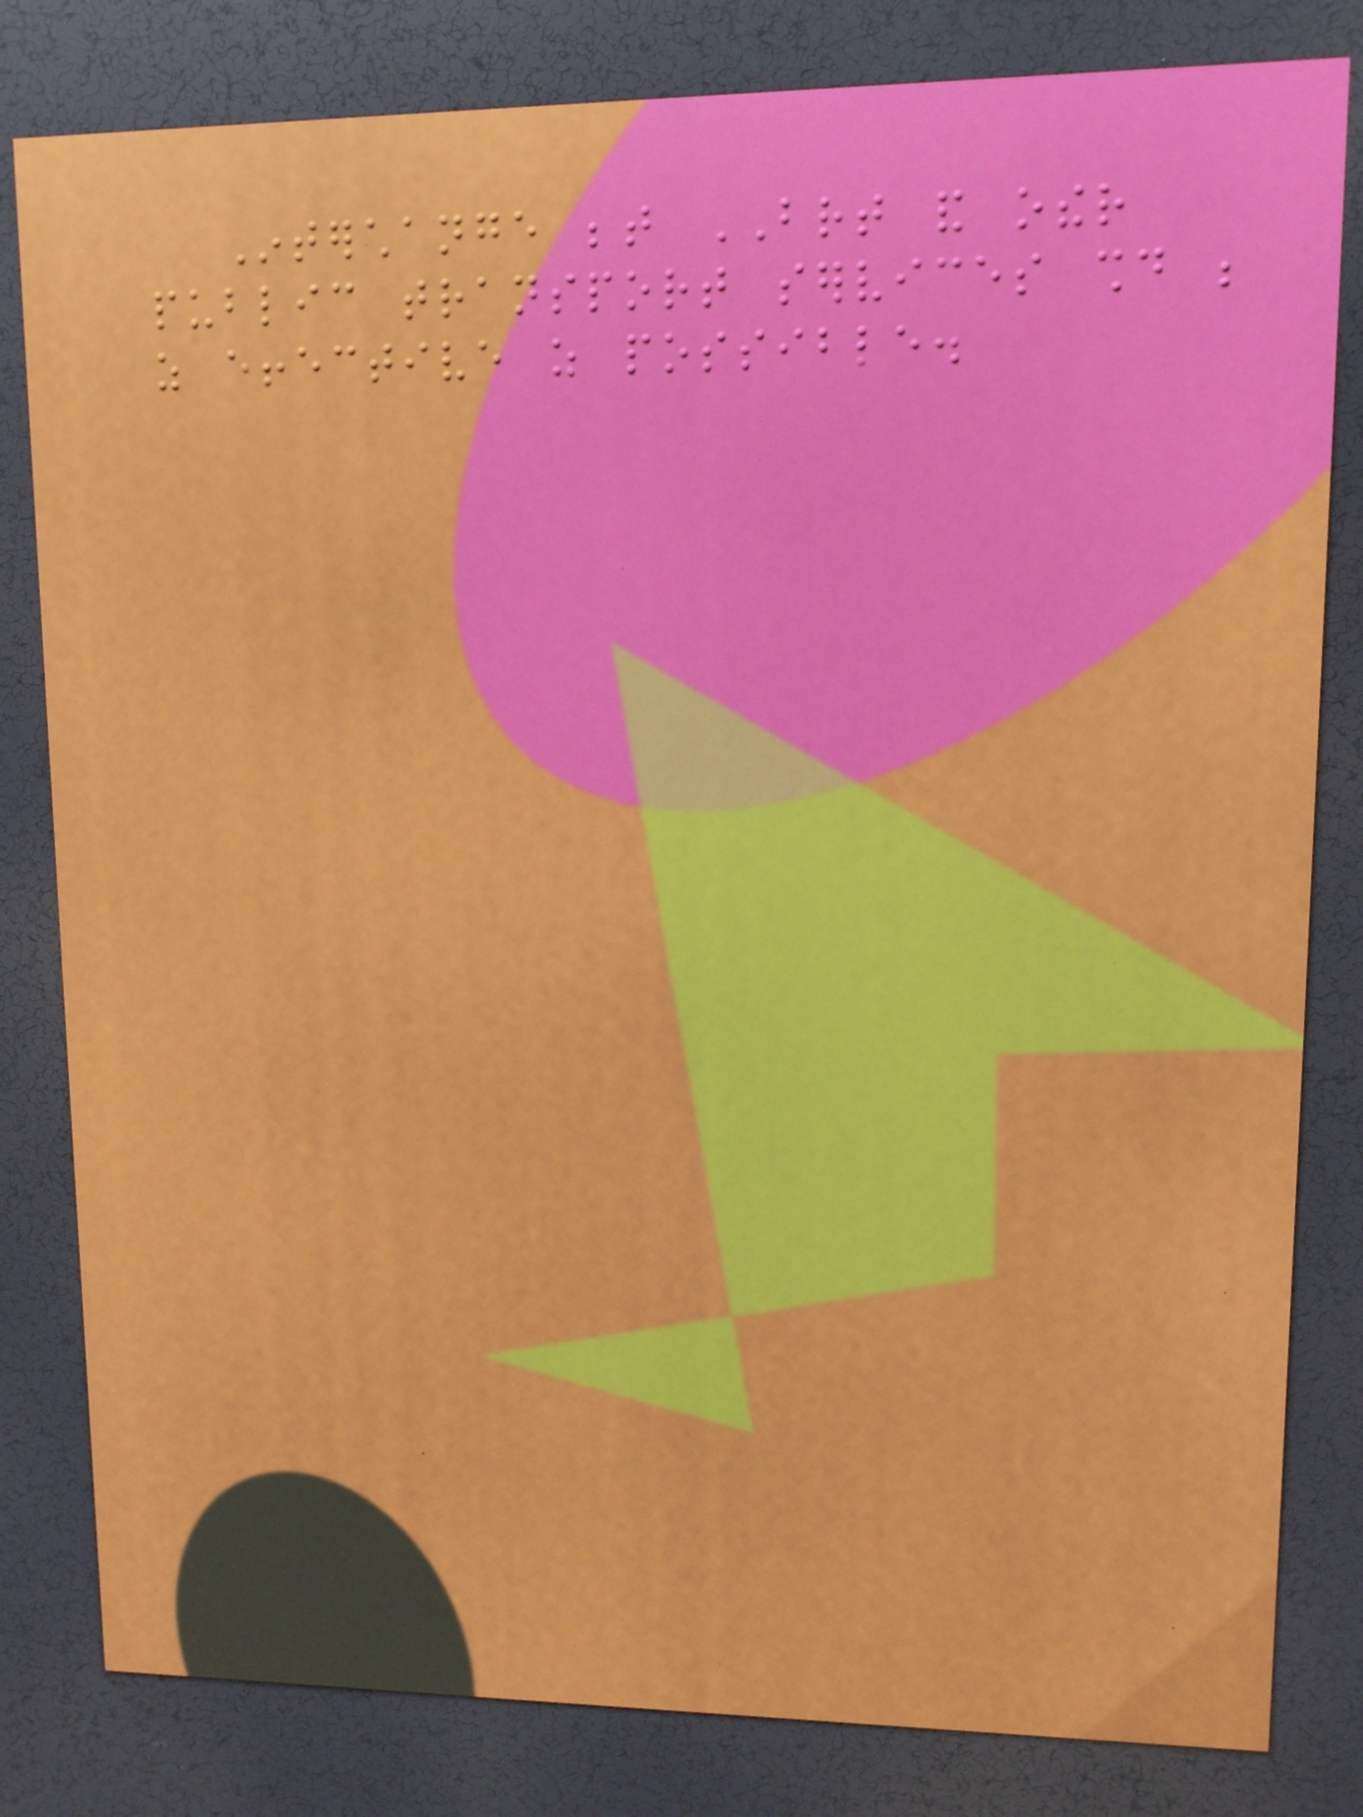Interchange between BRT and other
public transport services should be
as effective as possible.
